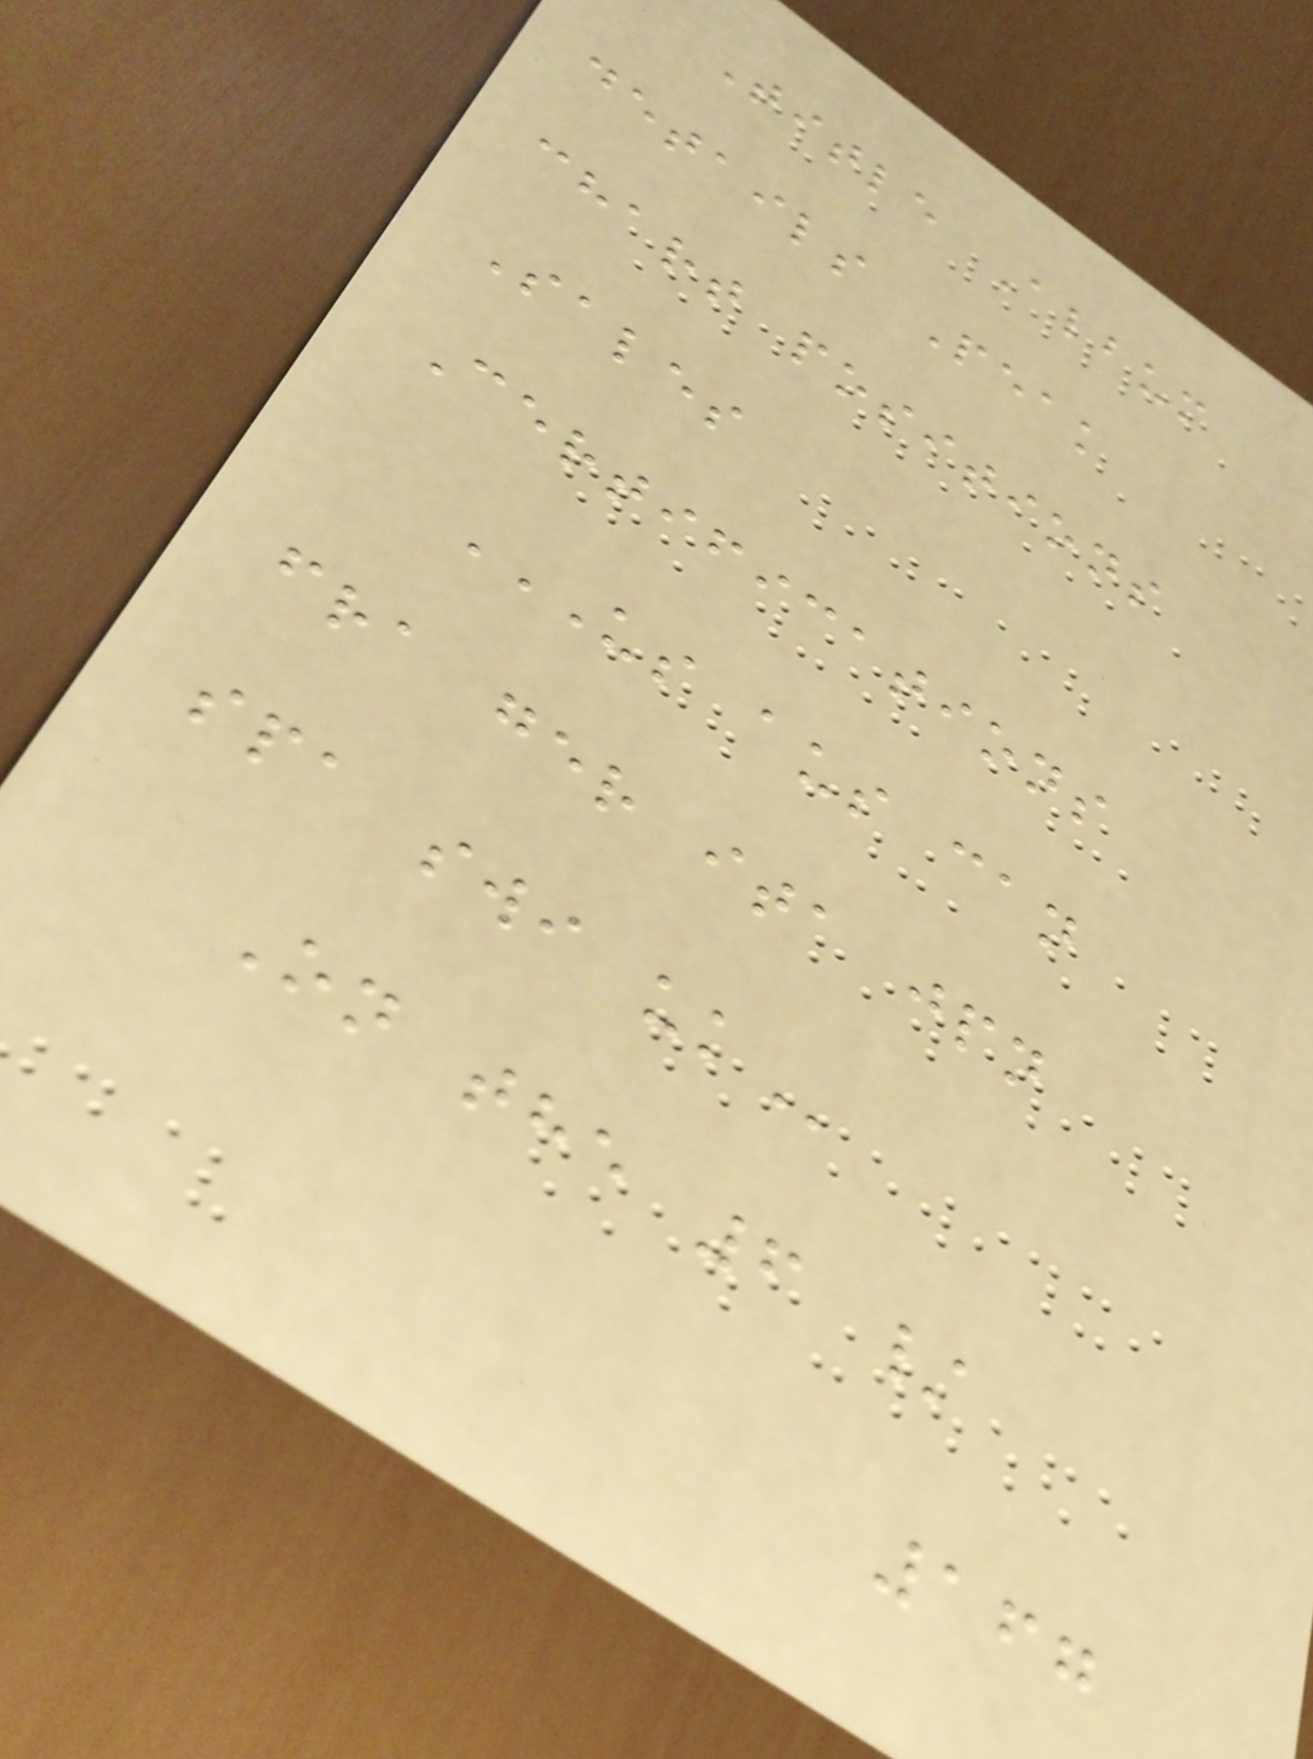Title Album
details Peak
chart positions
Sales
Certifications
US AUS CAN
FRA GER ITA JPN
SPA SWI UK
On the 6 /
167
